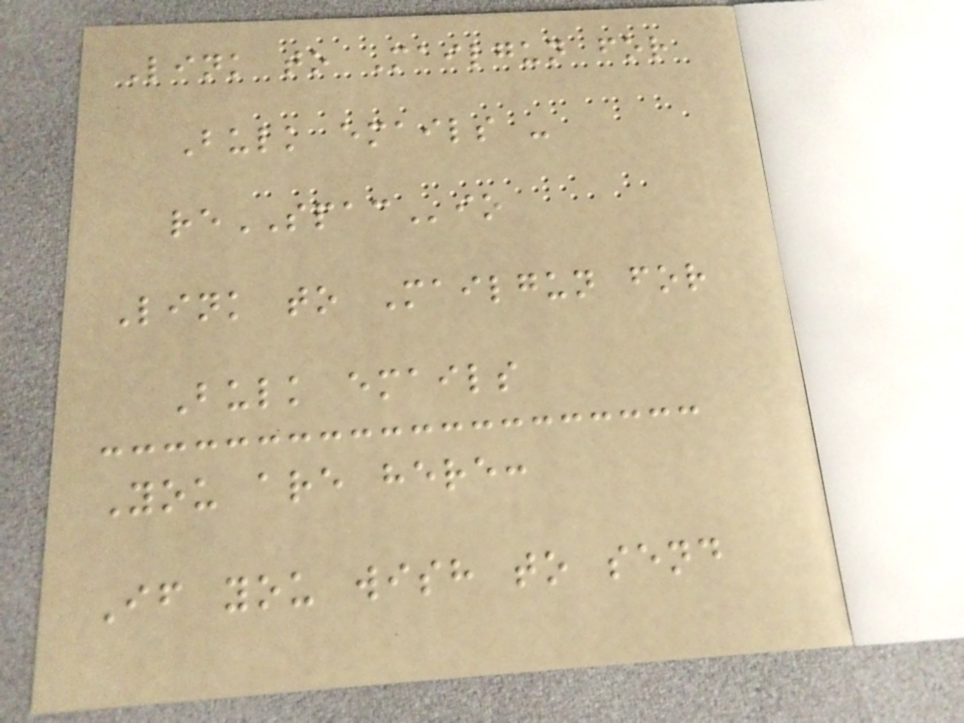Link to Mailgun for
Bulk emails -
reSPACio
Link to Mailgun for
Bulk emails
You are here:
If you wish to send
